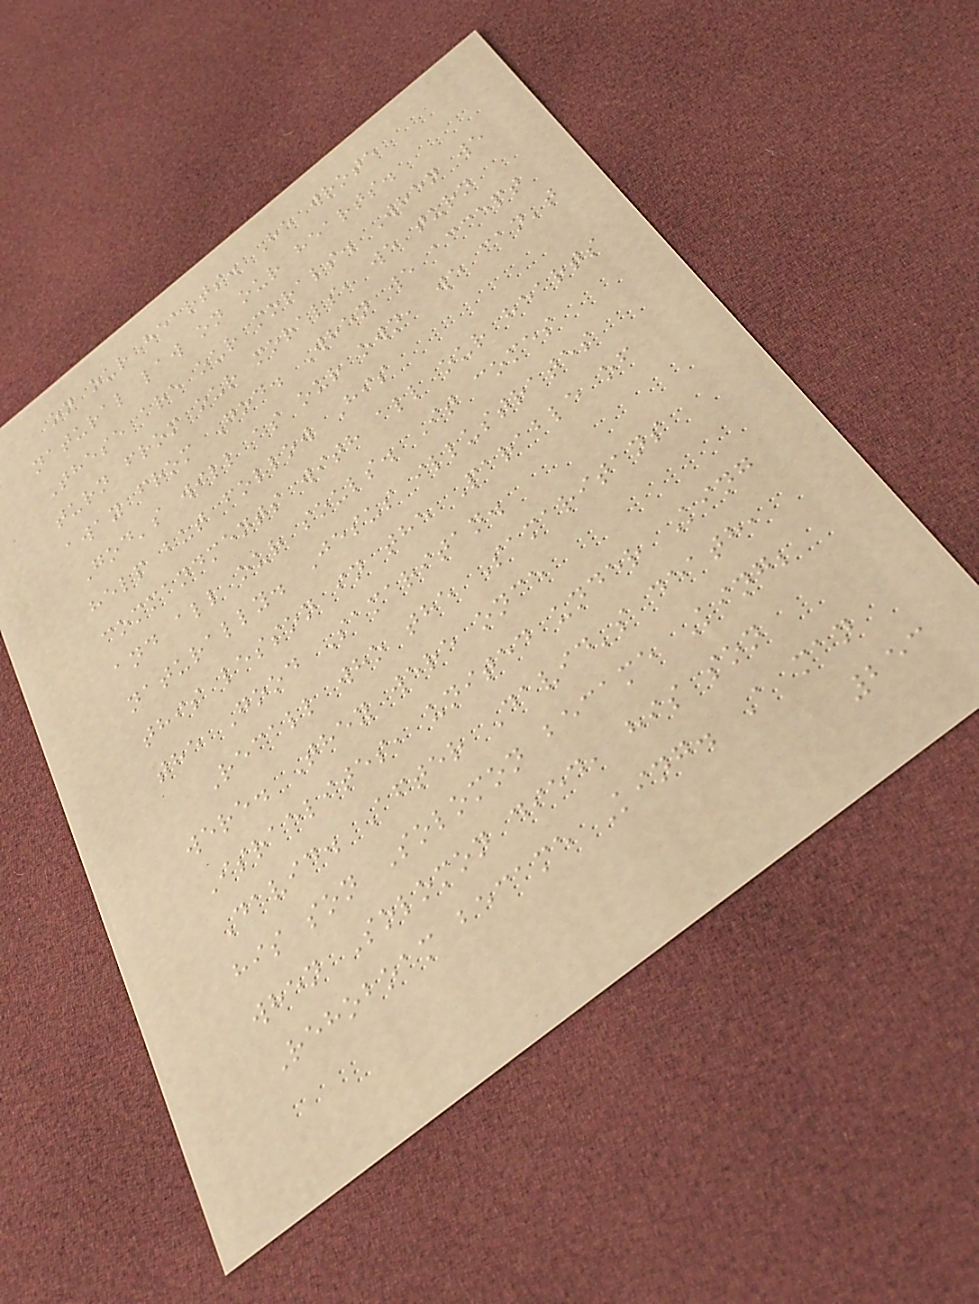on our hearts. He wrote
natural law on our hearts.
These are our morals. When we
turn from our morals, we turn
away from God. When we accept
God's will as our own, we can't
help but follow His
commandments with all our hearts
and all our souls. It comes
naturally. Jesus illustrates
this lesson in the Parable of
the Good Samaritan.
Recall who the Samaritans
were. They were once
Israelites, united under King
David. After David's death,
his son Solomon became King;
when Solomon died, his son
Rehoboam became King. A man
253
